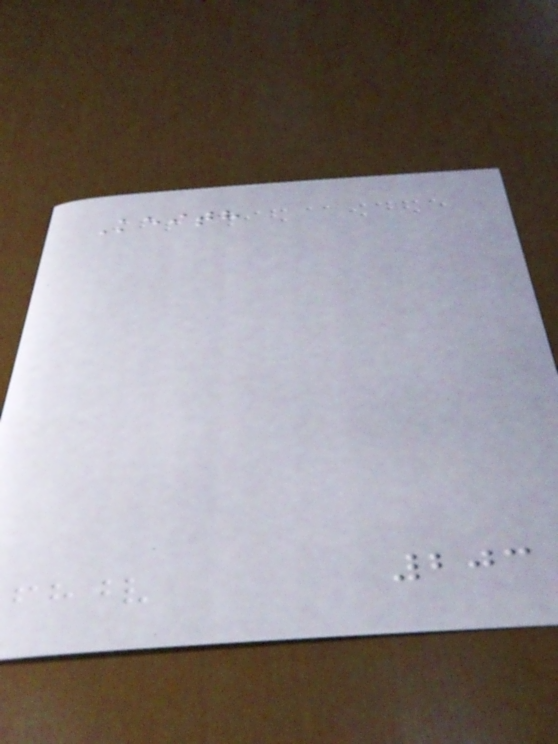Keith
203
